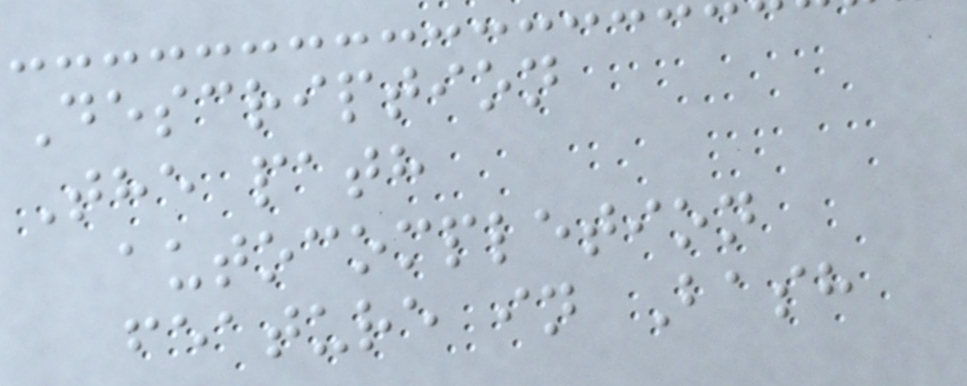Description
The path
autocompletion
feature in Bash
